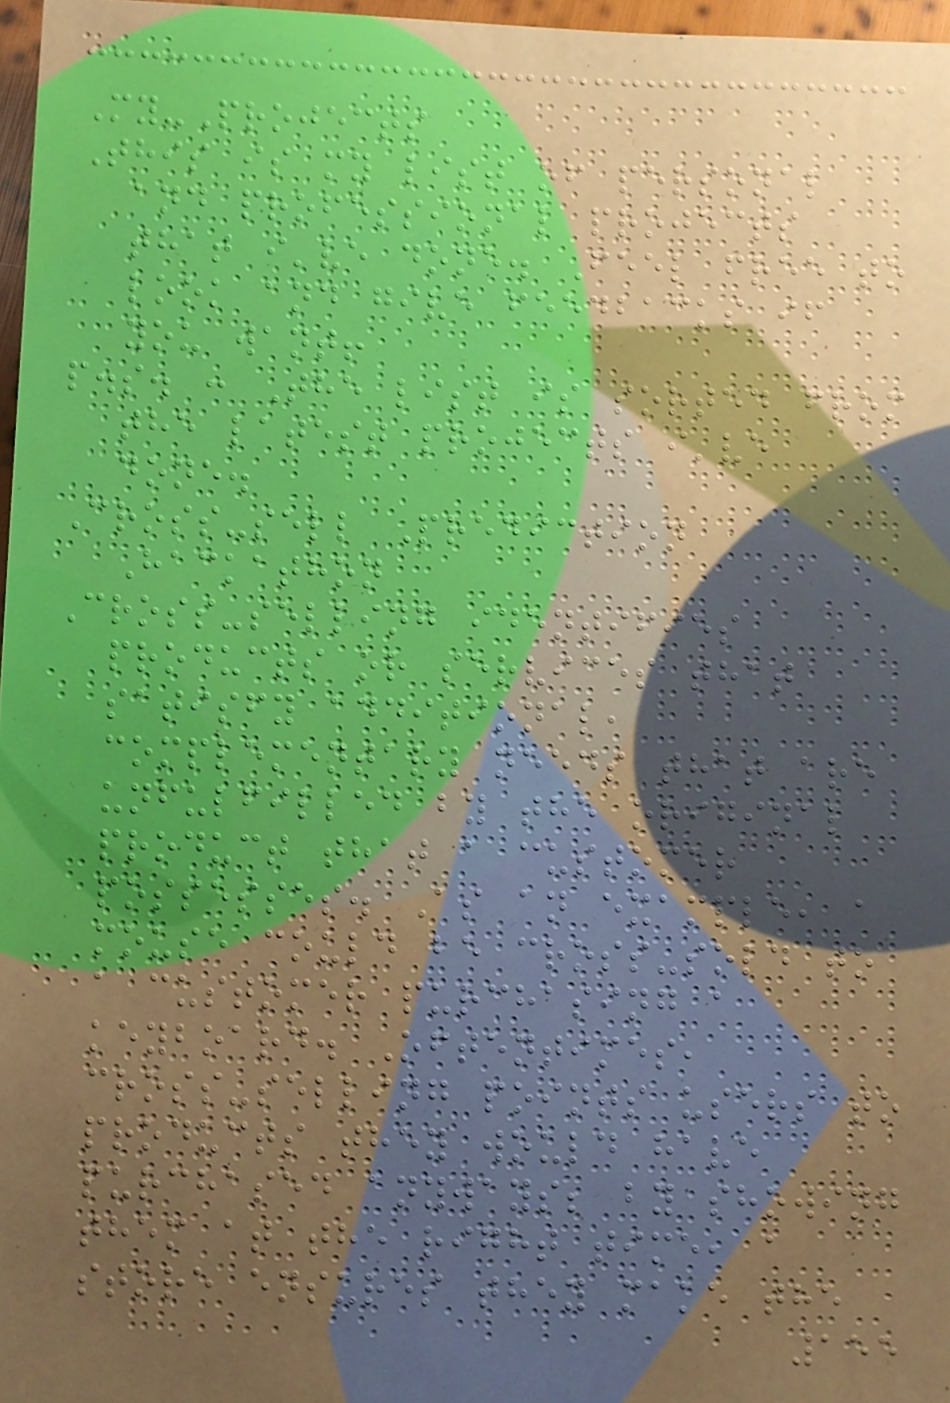My-Projects
This is my list of personal
and professional projects
that i've done. Feel free to
look and give feedbacks if
you want!
p.s. : The list is sorted from
the latest projects i've
done.
Cross-sell Prediction
Hackathon
Cross-selling identifies
products or services that
satisfy additional,
complementary needs that are
unfulfilled by the original
product that a customer
possesses. As an example, a
mouse could be cross-sold to
a customer purchasing a
keyboard. Oftentimes,
cross-selling points users to
products they would have
purchased anyways; by showing
them at the right time, a
store ensures they make the
155
